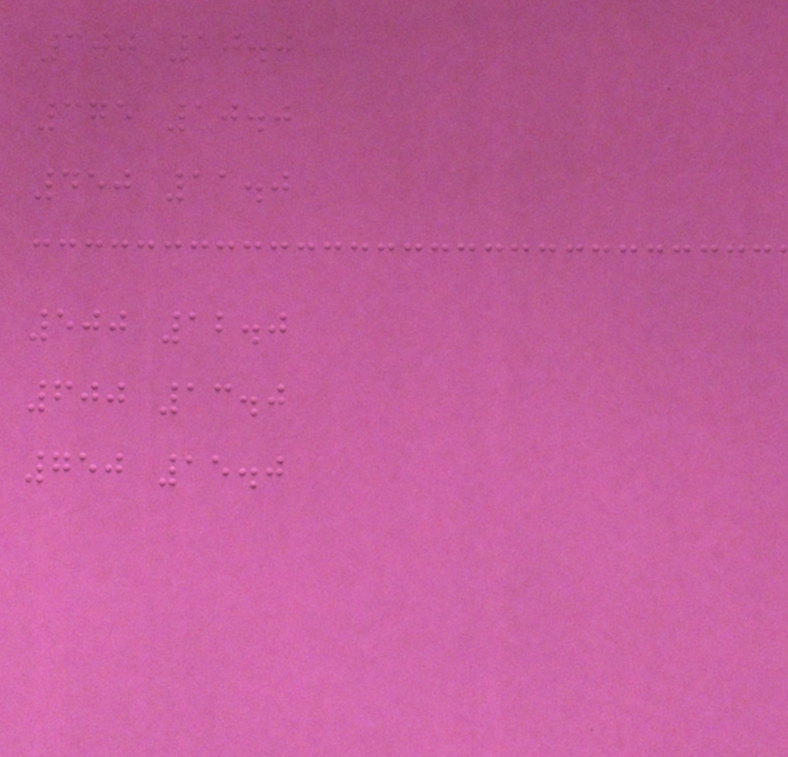300 10.0
375 10.0
450 11.0
500 12.0
600 13.0
750 15.0
